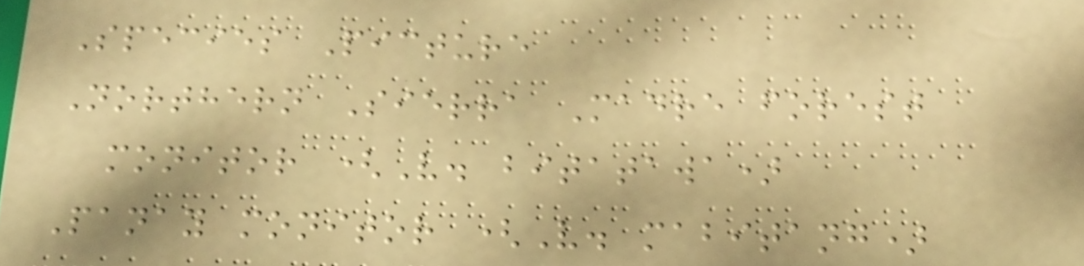Species Picture
Northern Sierra Madre forest
monitor (V. bitatawa)
Panay monitor (V. mabitang)
